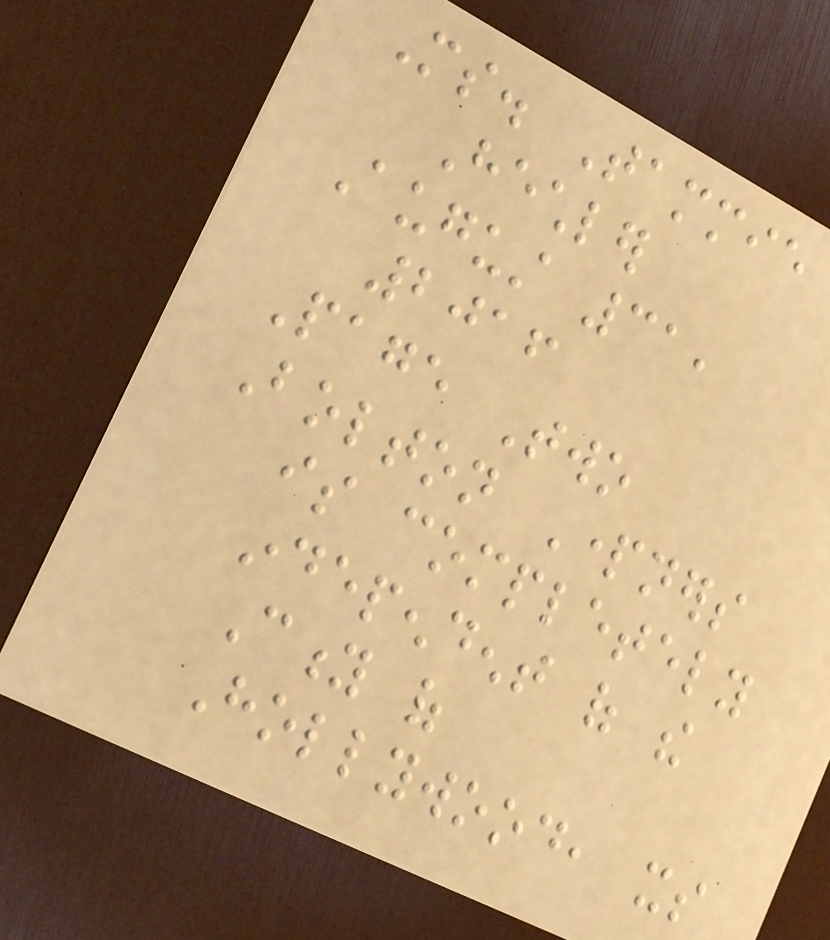Ms. Tammie
Hechler
August 31,
2016
Page Two
Bolton Partners
is completely
independent of the
City of
Hollywood, its
